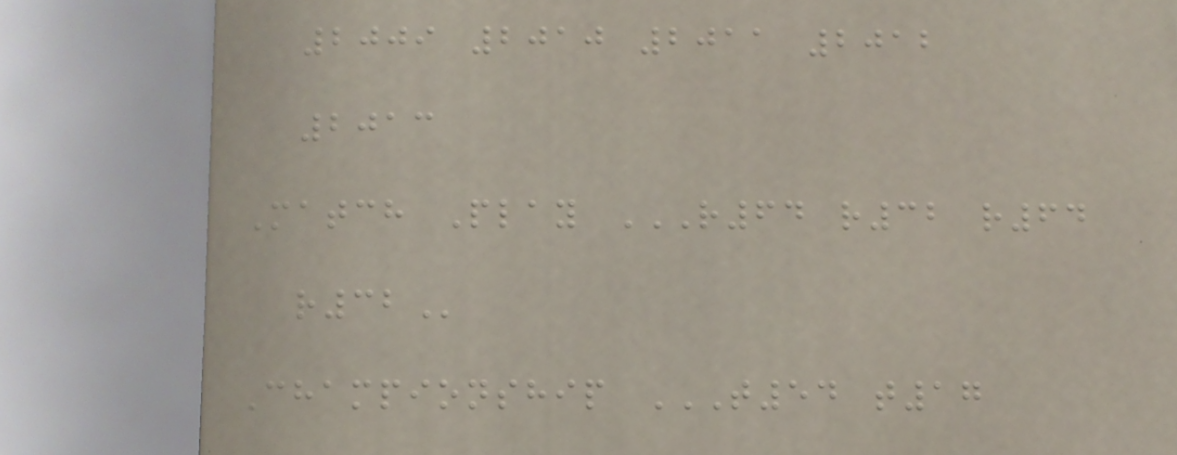2009 2010 2011 2012
2013
Match Play R64 R32 R64
R32
Championship T54 T17
